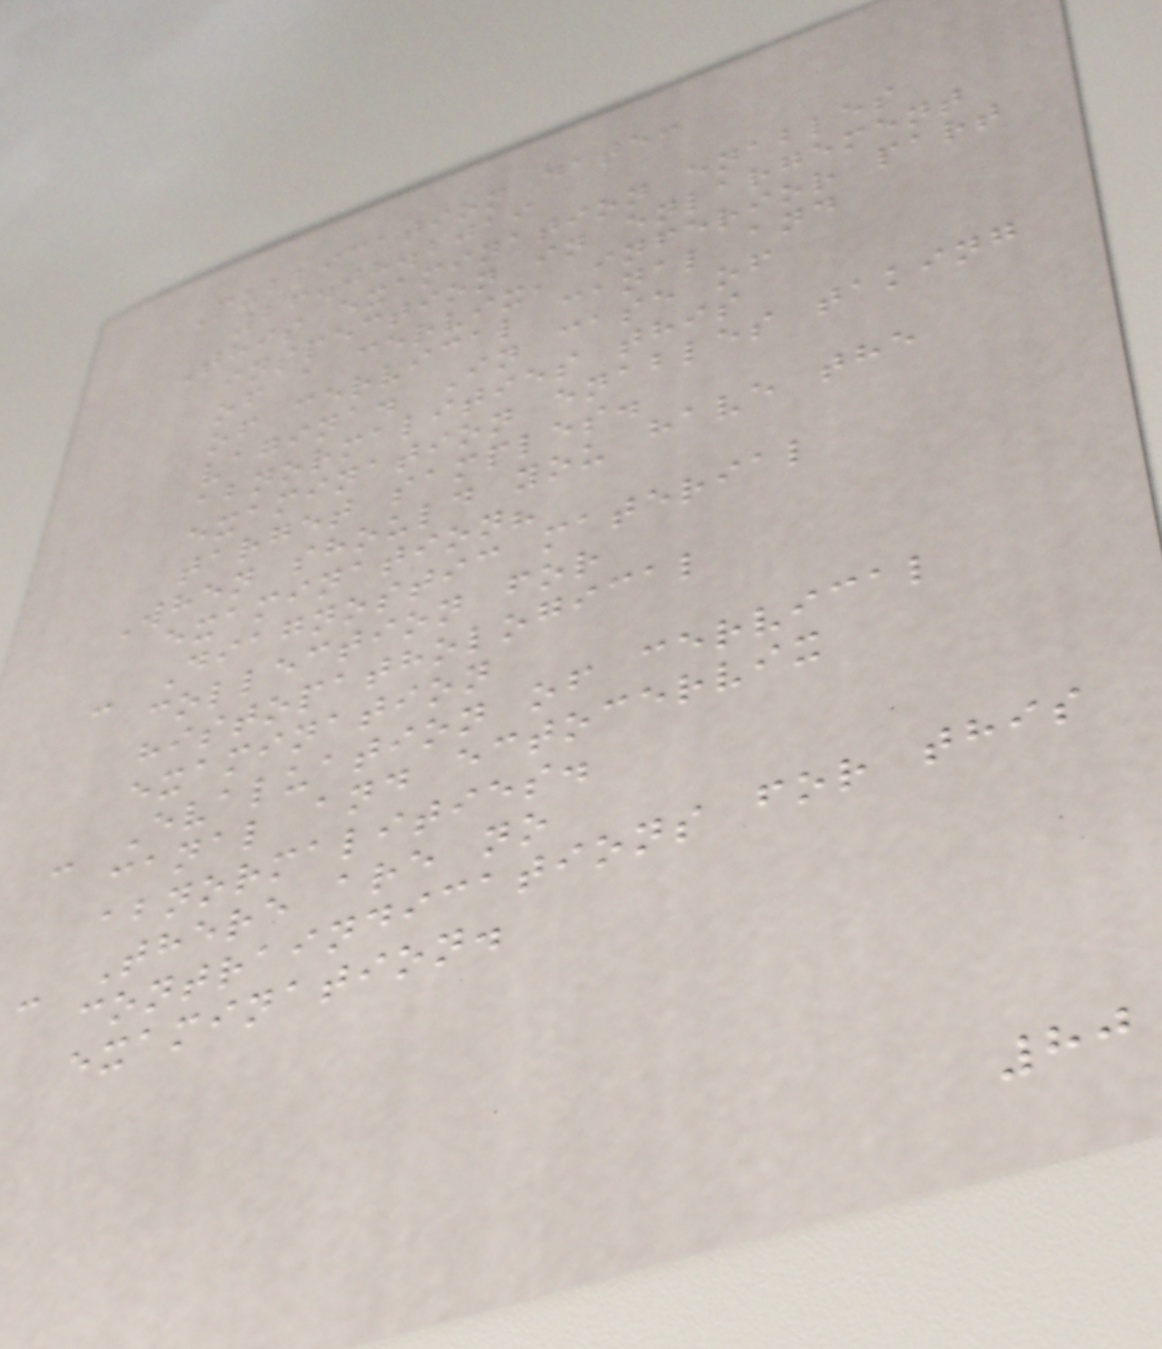Publication date:
26.08.2019
This examination enables
inspection in enlargement
of a cervix, inferior part
of cervical canal and
vagina. In case of
abnormalities this
examination enables taking
target samples.
When should you have the
examination?
- Diagnostic material
collection for
histopathological
examination
- Evaluation of cervical
canal and ectocervix
abnormalities.
- There are no
contraindications for this
examination.
80
